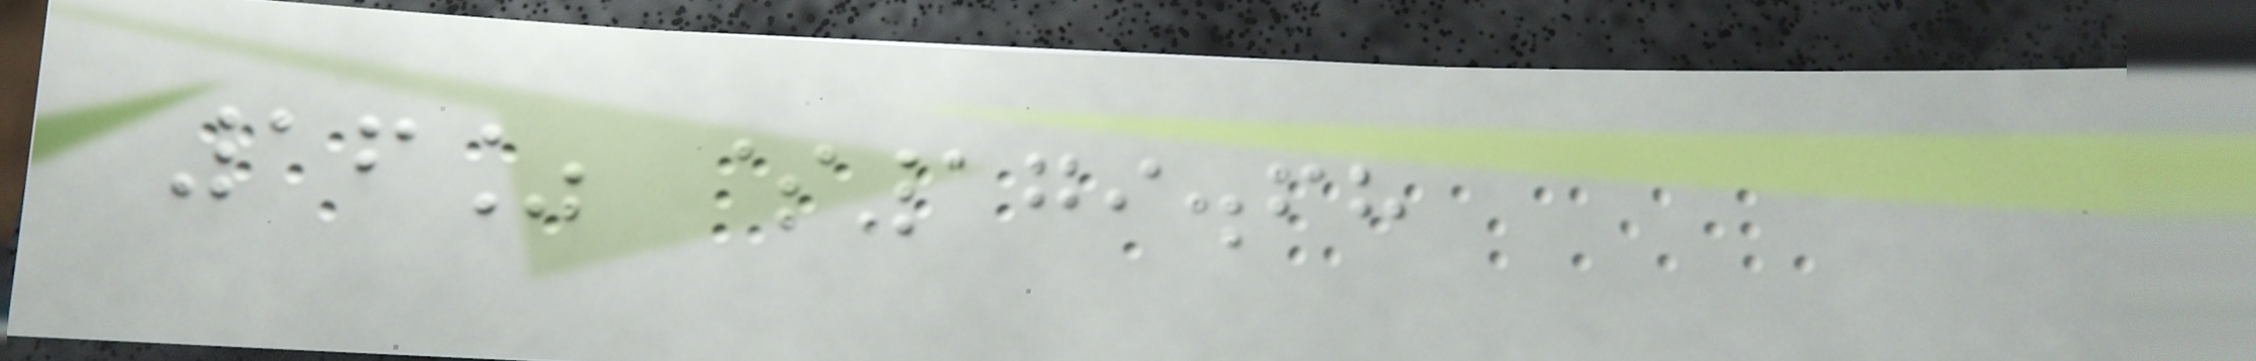16% $179.68
